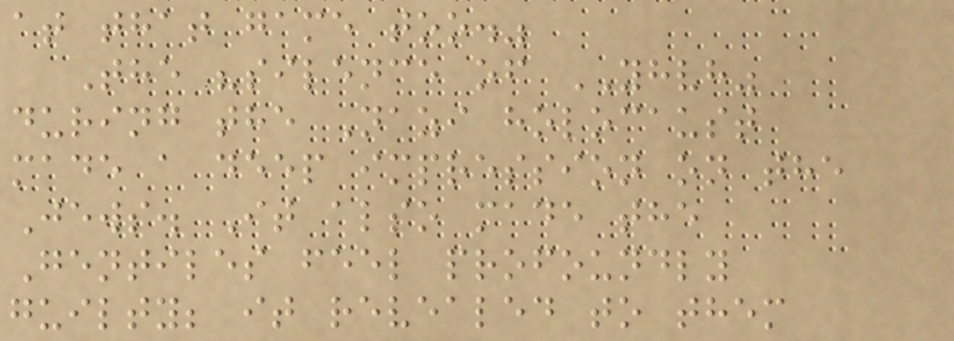at that game too."
The "silence of YHVH"
during the Nazi holocaust
made a deep impression on the
Jews. It also made the
Gentiles feel profoundly
guilty; it revealed to them
